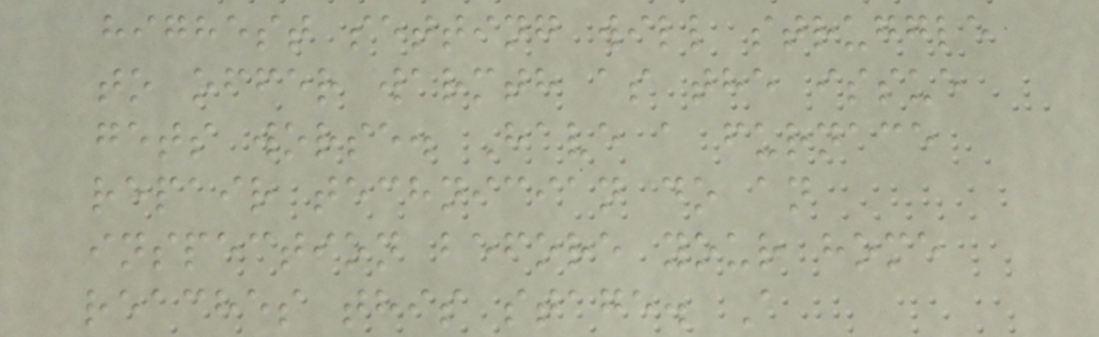highest setting will struggle
to offer warmth as the issue
gets worse. Have a furnace
repair technician do an
inspection before your home
reaches this stage. A
